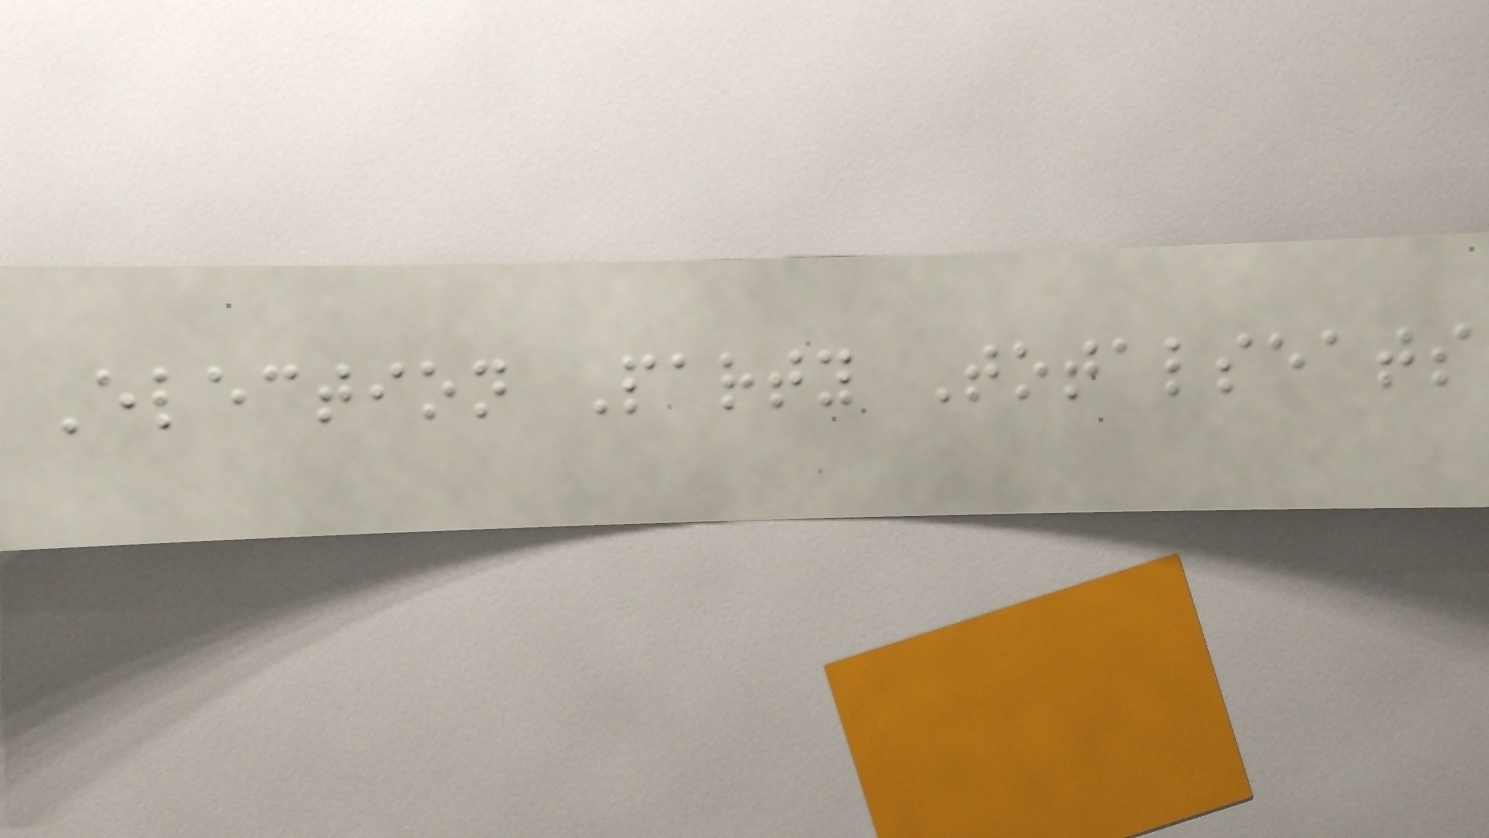Election Party Totalseats
